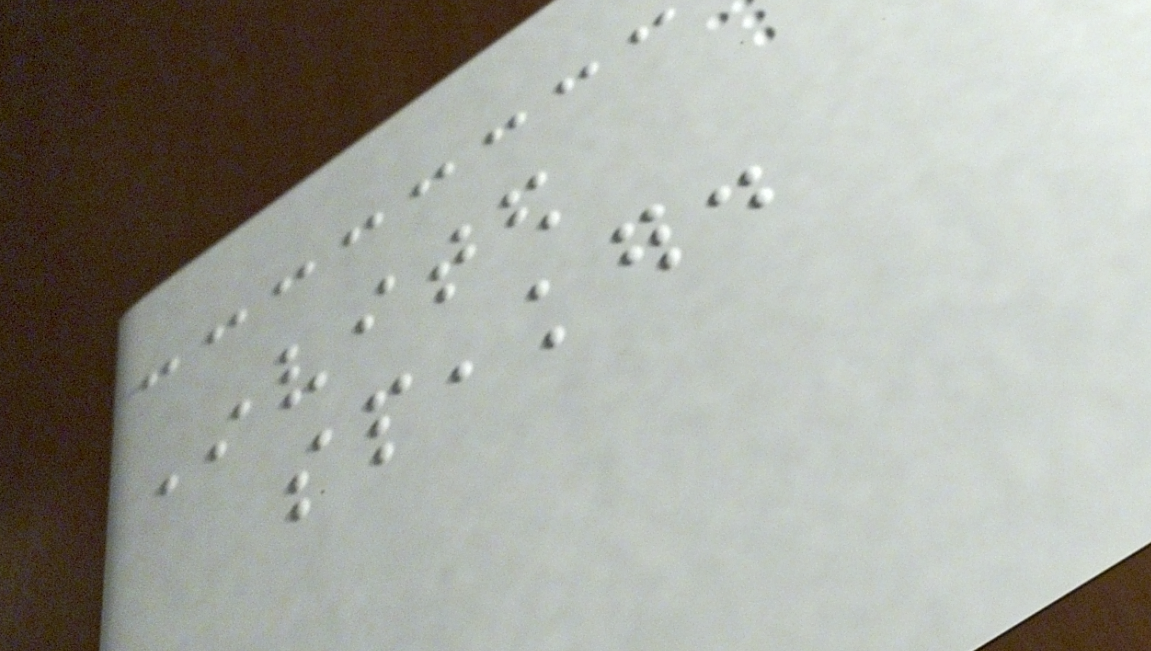Invited
speaker.
